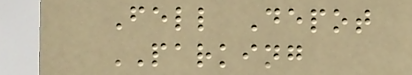Fell Depot
PARKING
